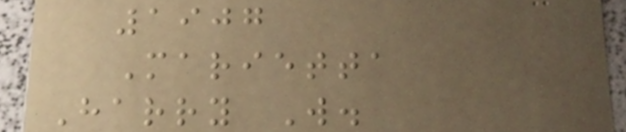1907
Marietta
Harry W.
